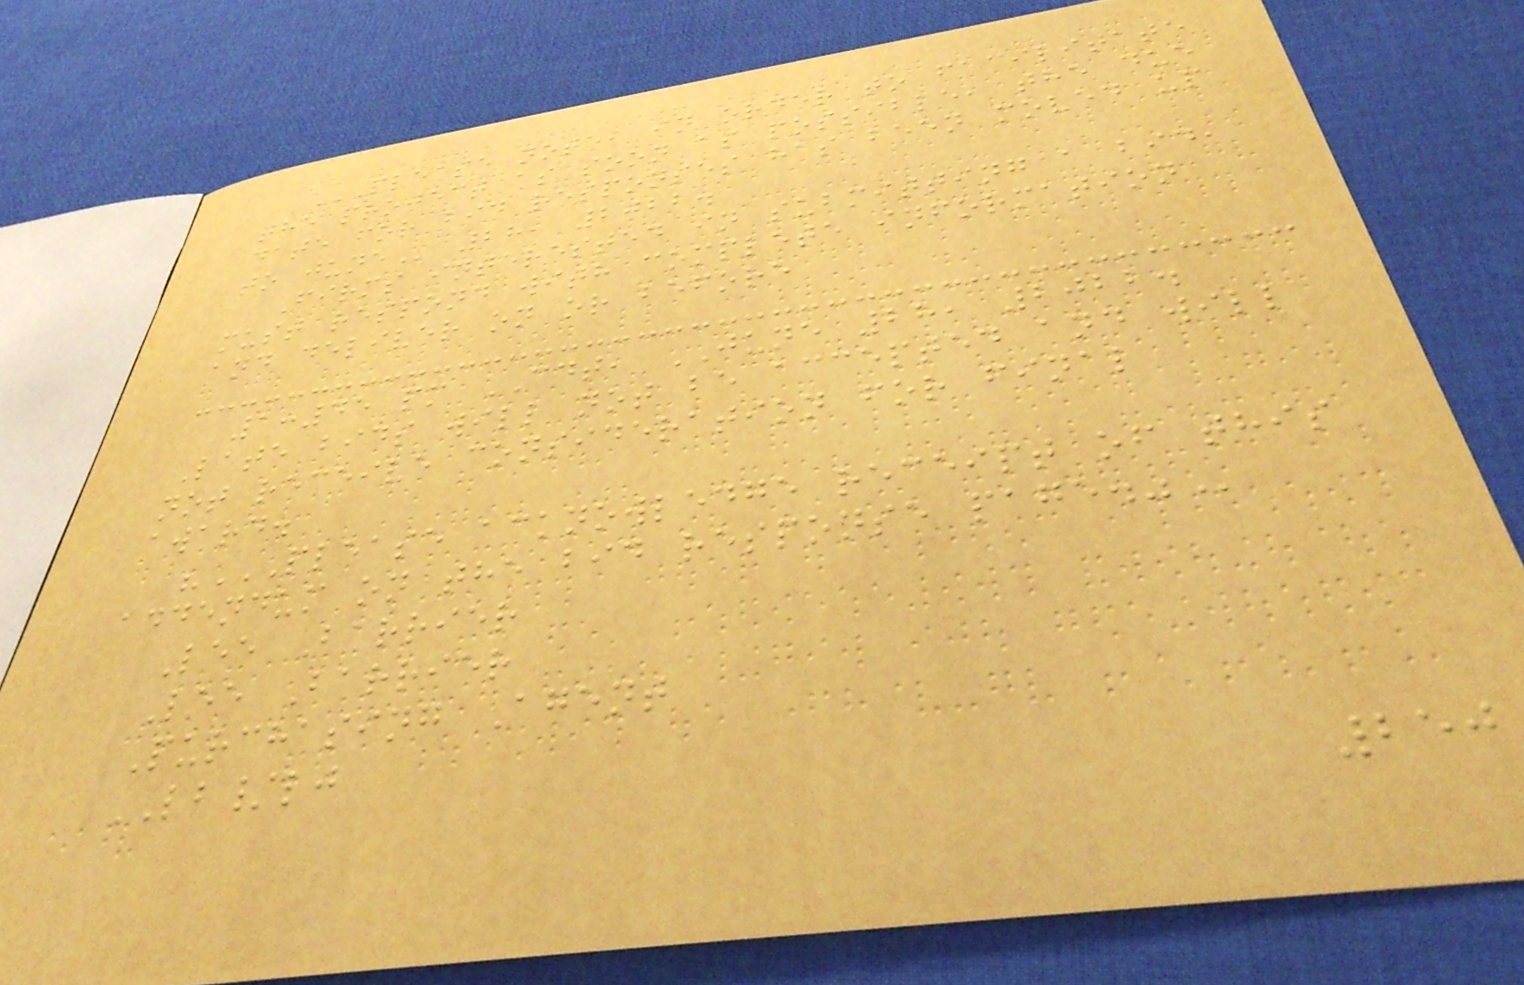PLEASE NOTE, IN ORDER TO FACILITATE
THE PROJECT AS SOON AS POSSIBLE, THE DUE
DATE FOR BID RESPONSES HAS BEEN MOVED UP
TO JUNE 28, 2022.
Firms interested in submitting a bid,
must respond with complete information
and deliver on or before
1:45 pm CDT, JUNE 28, 2022.
Late bids will not be accepted and will
not receive consideration for final
award.
"PLEASE ACKNOWLEDGE RECEIPT OF THIS
ADDENDUM ON THE BID RESPONSE PAGE."
Lee Barrier
Lee Barrier
Purchasing Agent
LB/lj
250
